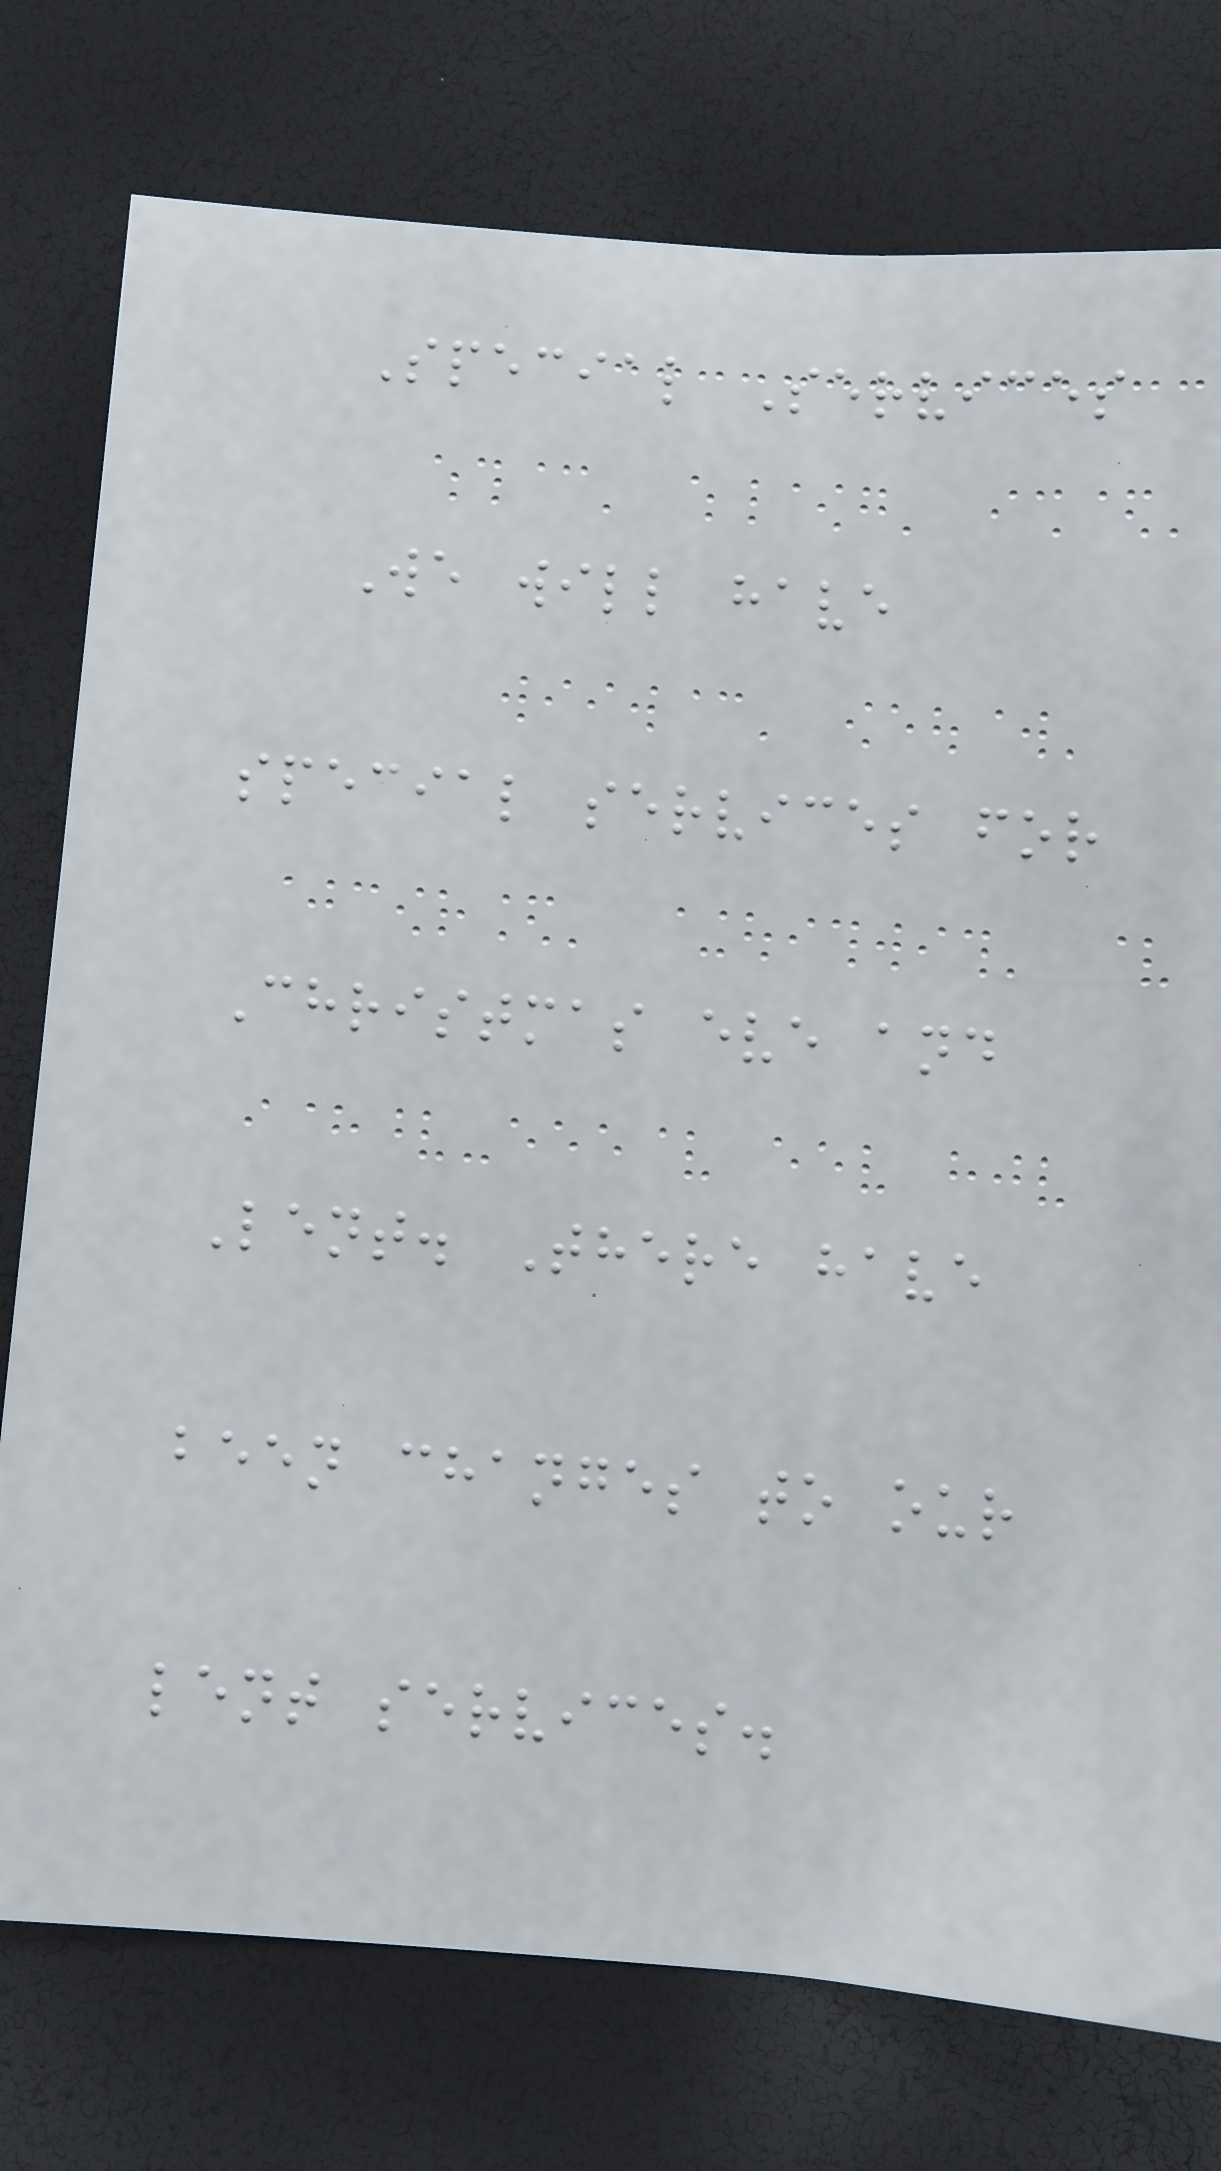Special Services
We will have
special services for
Christmas eve and
Lent. There have
been changes to our
lent services.
